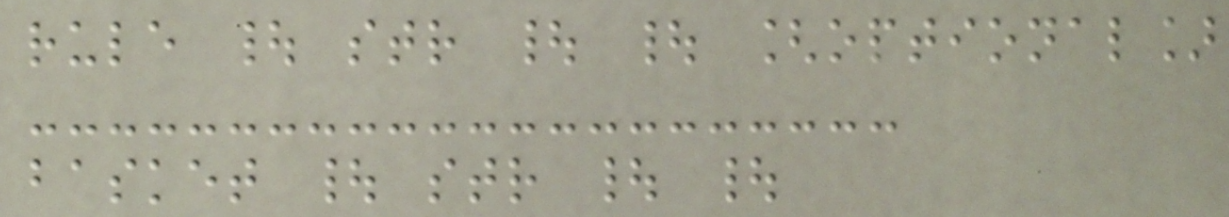rule | str | | [optional]
basket | str | |
